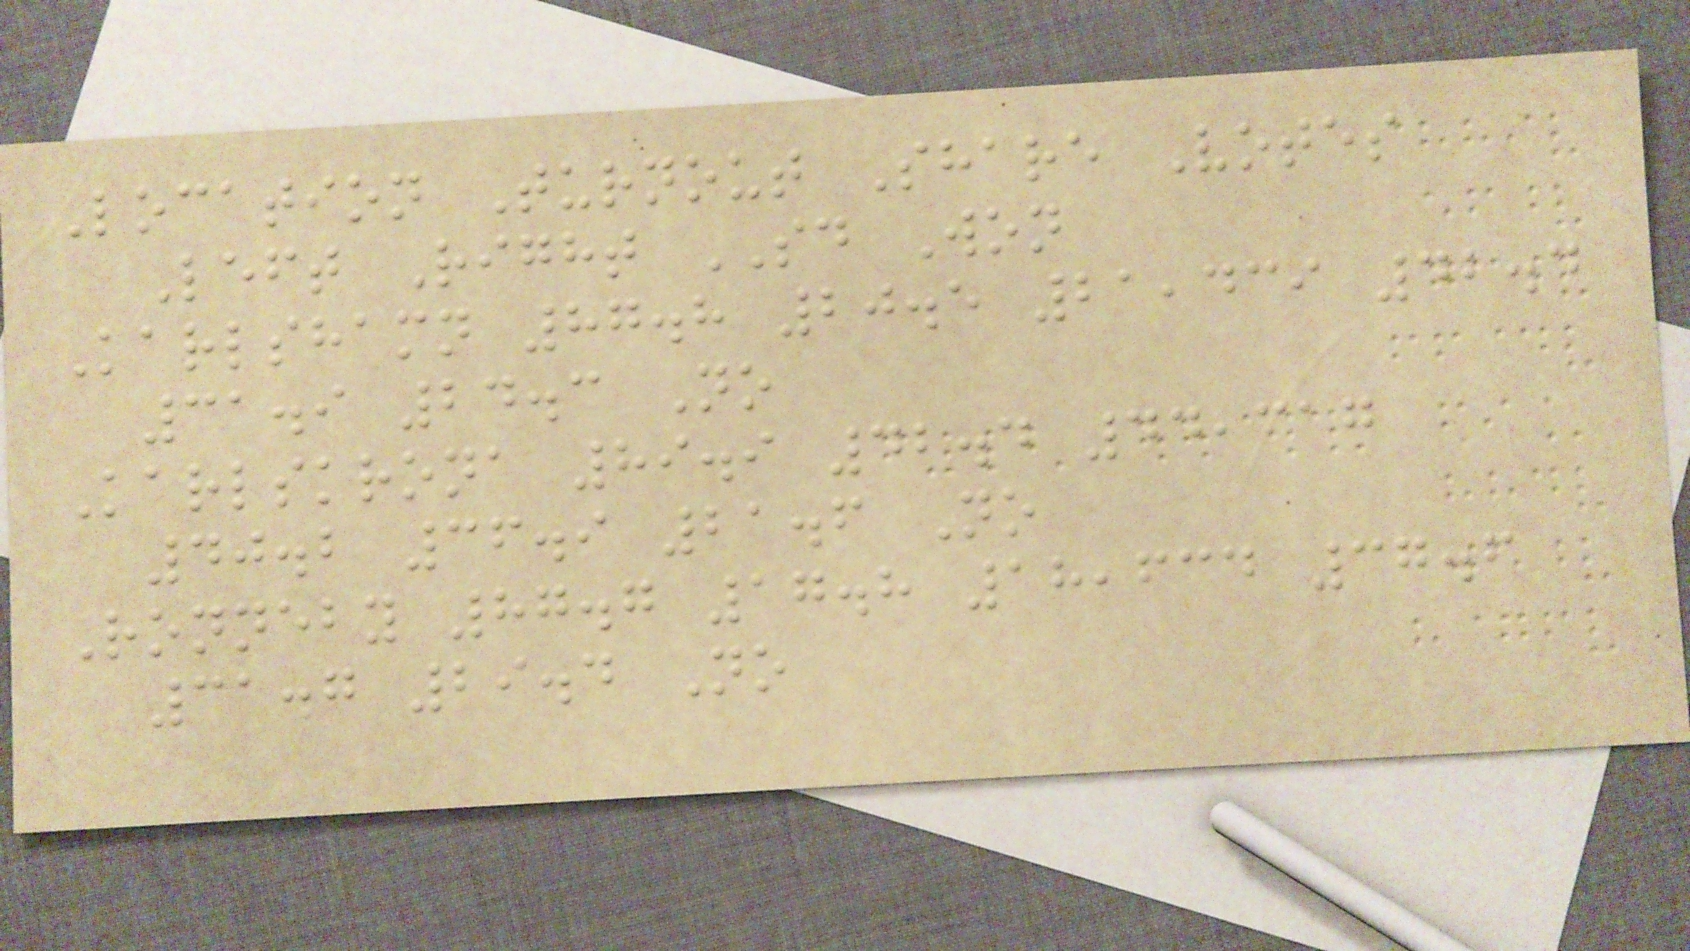Location Turnout Share Votes
Left Right SD Won
Karlshamn 87.8 20.5 21,439 42.4
31.9 24.3 No
Karlskrona 89.9 42.4 44,317
40.2 36.9 21.6 No
Ronneby 87.7 17.8 18,634 37.6
31.7 29.4 No
